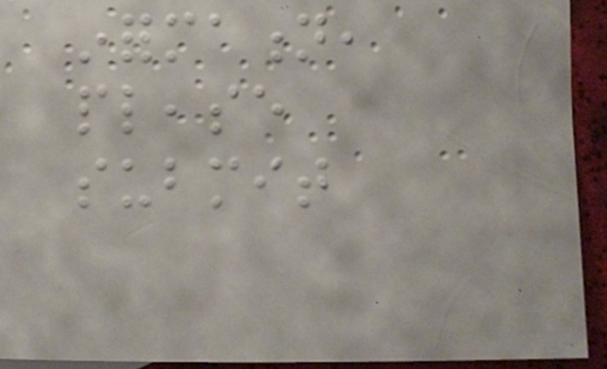information,
please
submit
